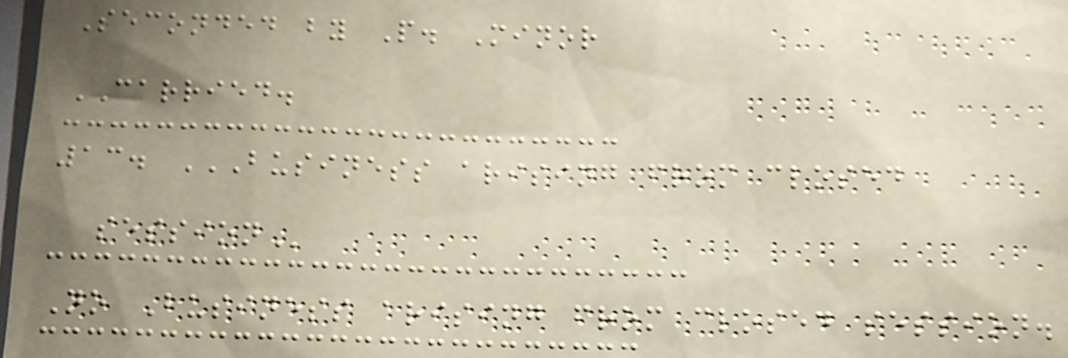Seconded by P. Minor
CARRIED.
13. BUSINESS ARISING FROM CLOSED
SESSION
No Business arising from closed session.
